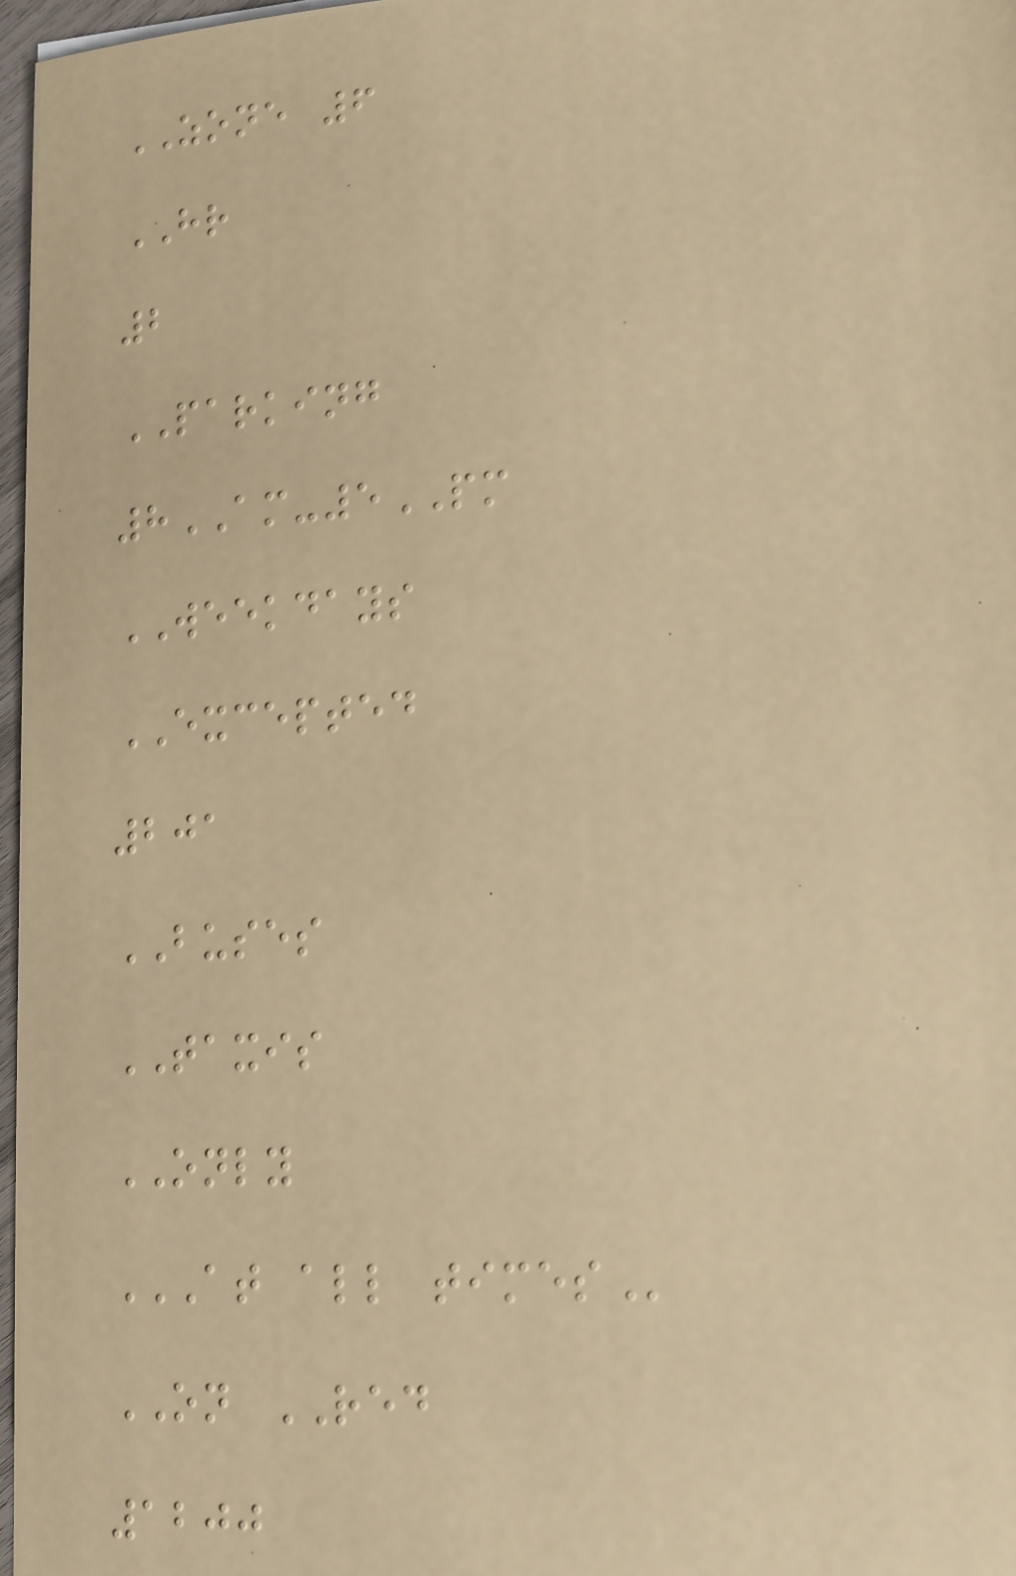ZONE 6
HR
2
PARKING
8AM-5PM
WEEKDAYS
EXCEPTED
201
BUSES
TAXIS
ONLY
AT ALL TIMES
ON RED
1200
